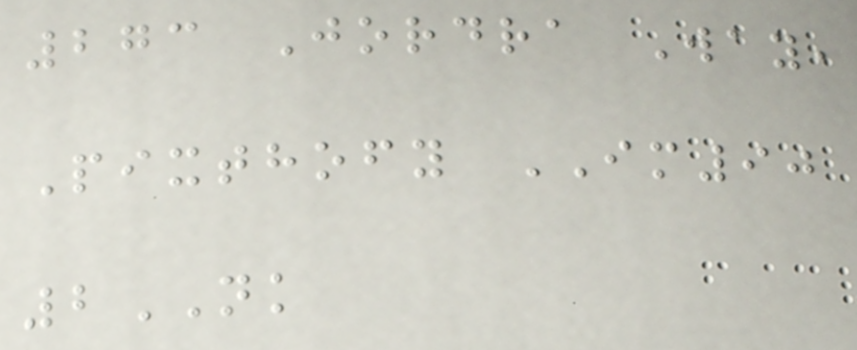273 Jordra Way,
Pixthofy IM90
2NK
